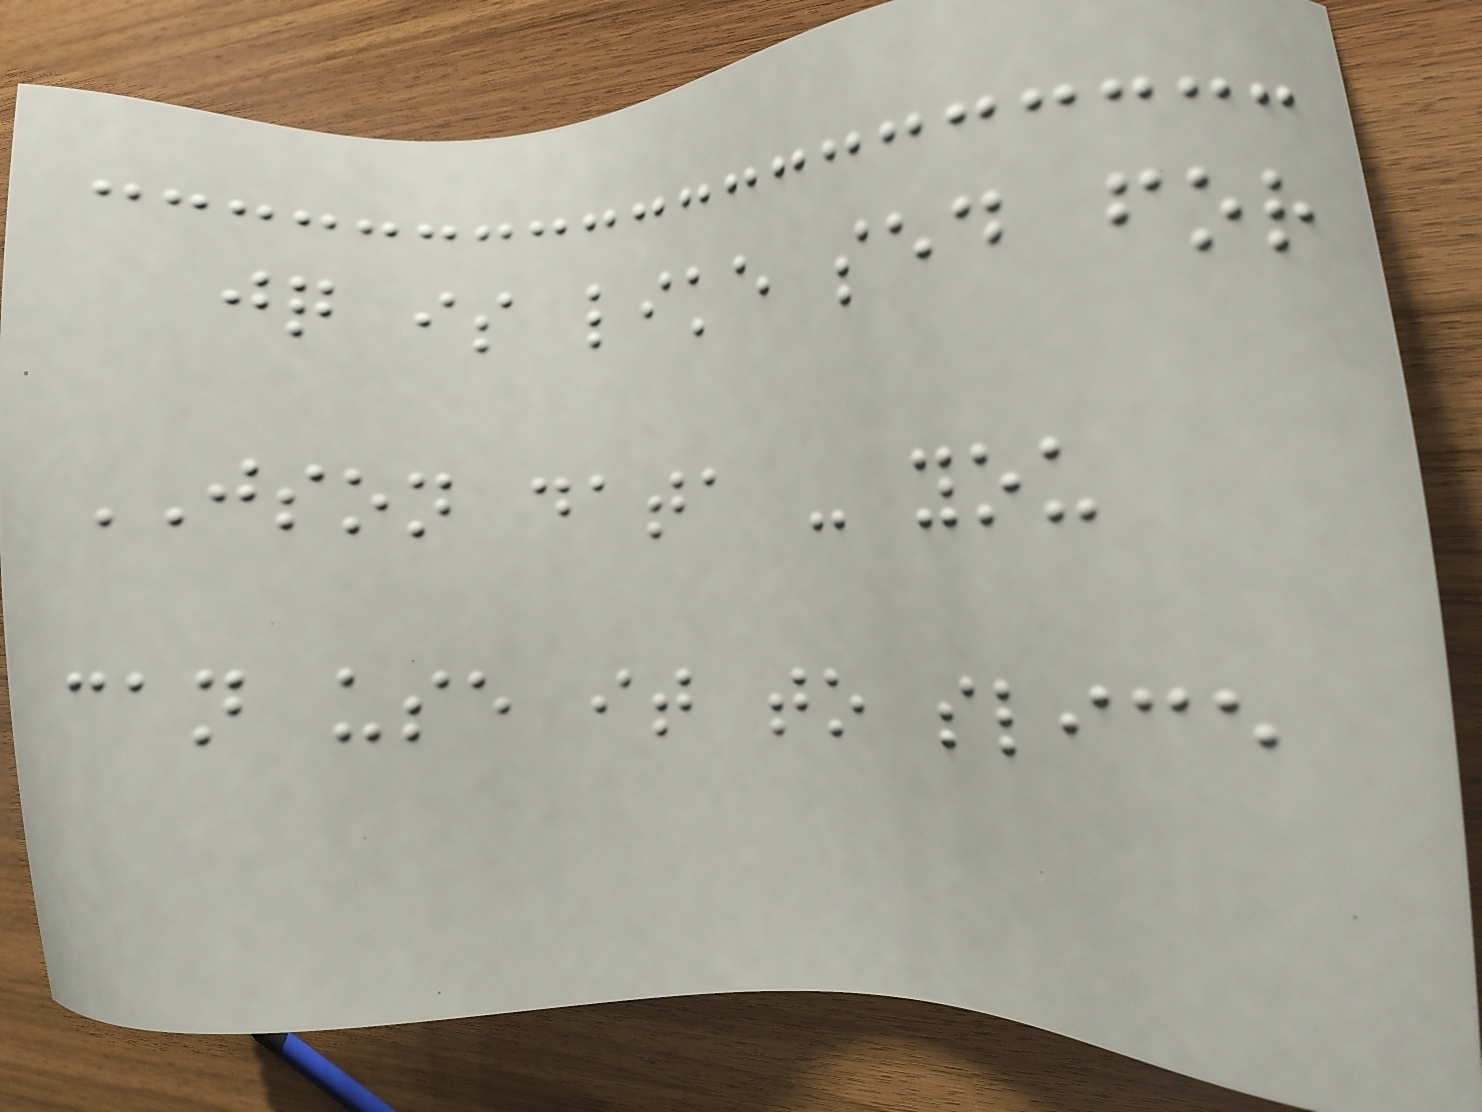jq is like sed for
JSON data - you
can use it to slice
